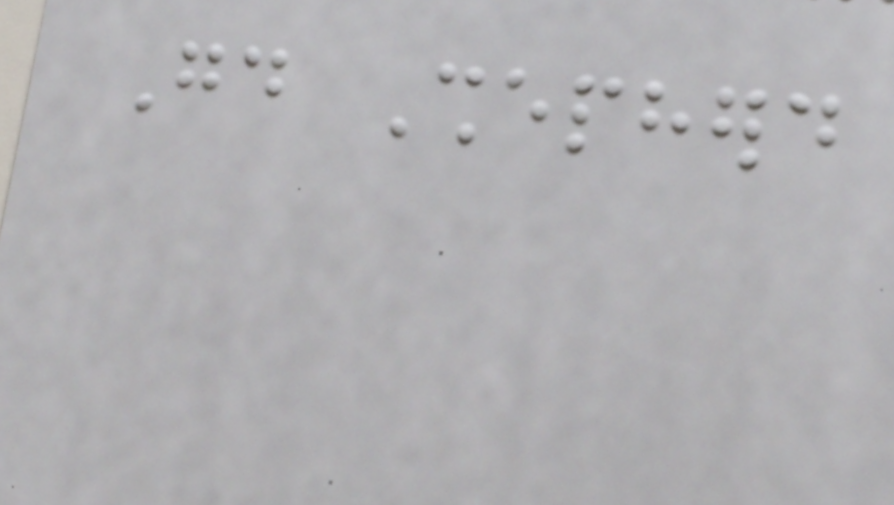Good Shepherd
